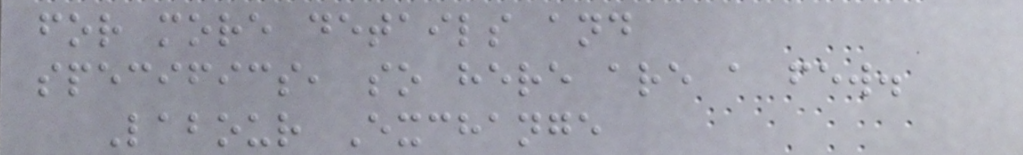for more details and
specifics, so here are a few.
Labour Exchange
